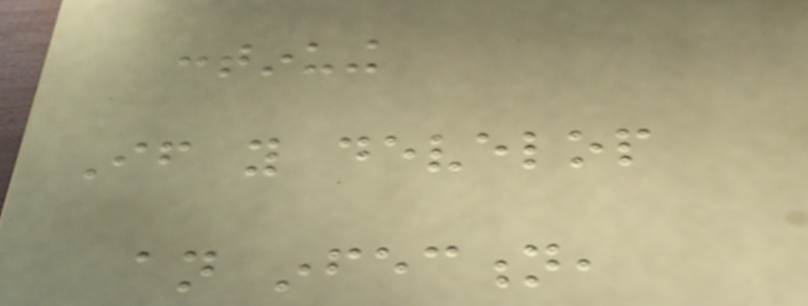continuing
If you develop
an infection,
